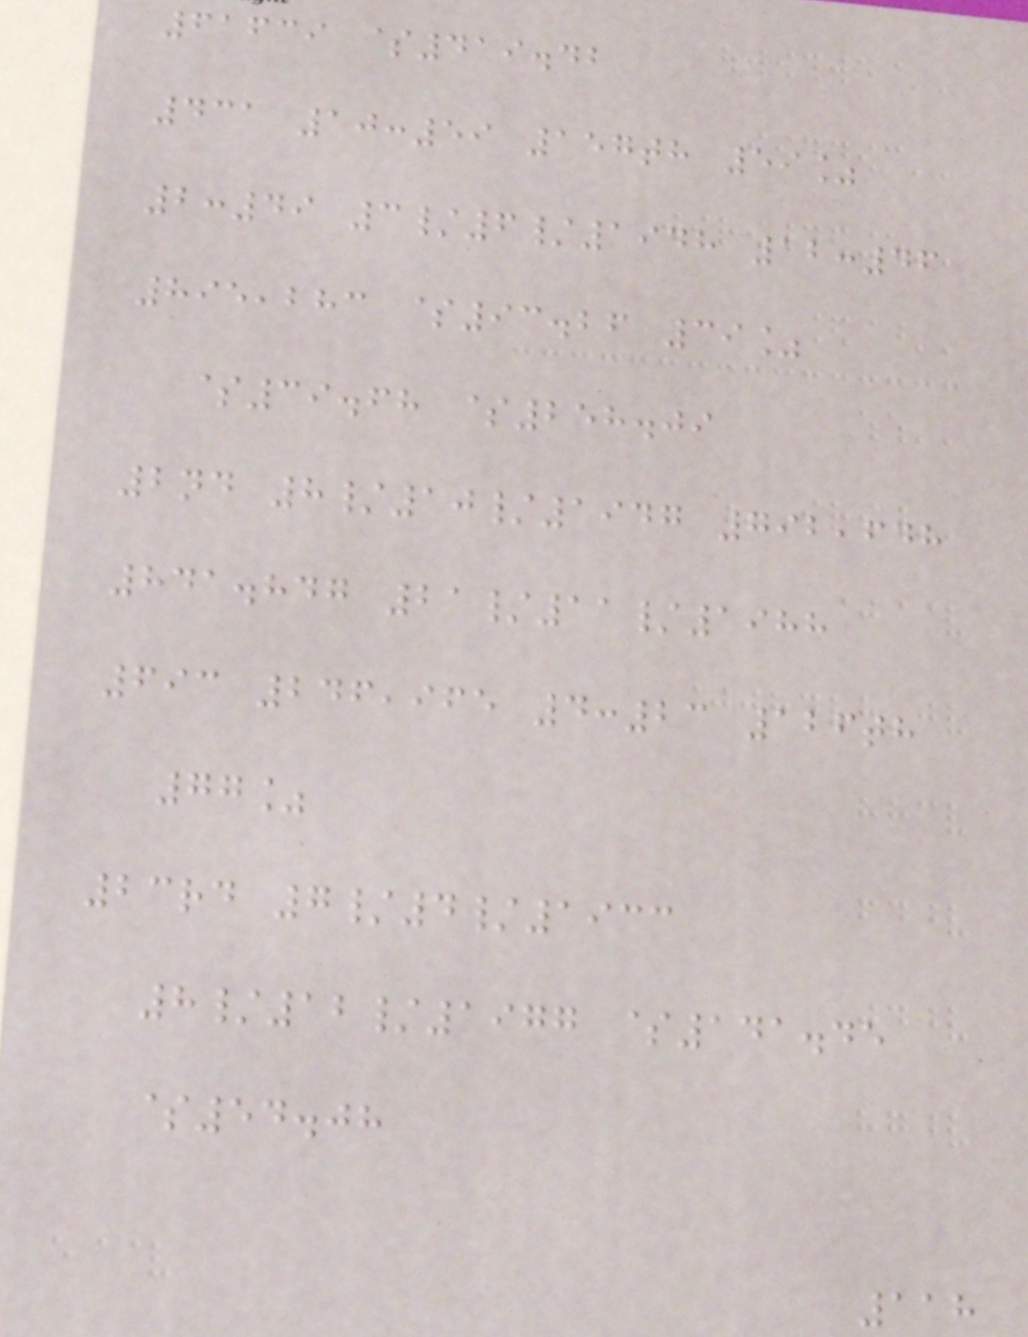61639 $419.42
431 10:59 157th 59%
2:49 3/6/1948 12:46
895,283 $93.26 39%
$39.68 $258.09
2nd 8/10/1947 792,648
841.847 21/11/1988
693 246,965 4:23 126th
77%
23rd 7/4/1933
8/12/1977 $141.45
$54.08
118
